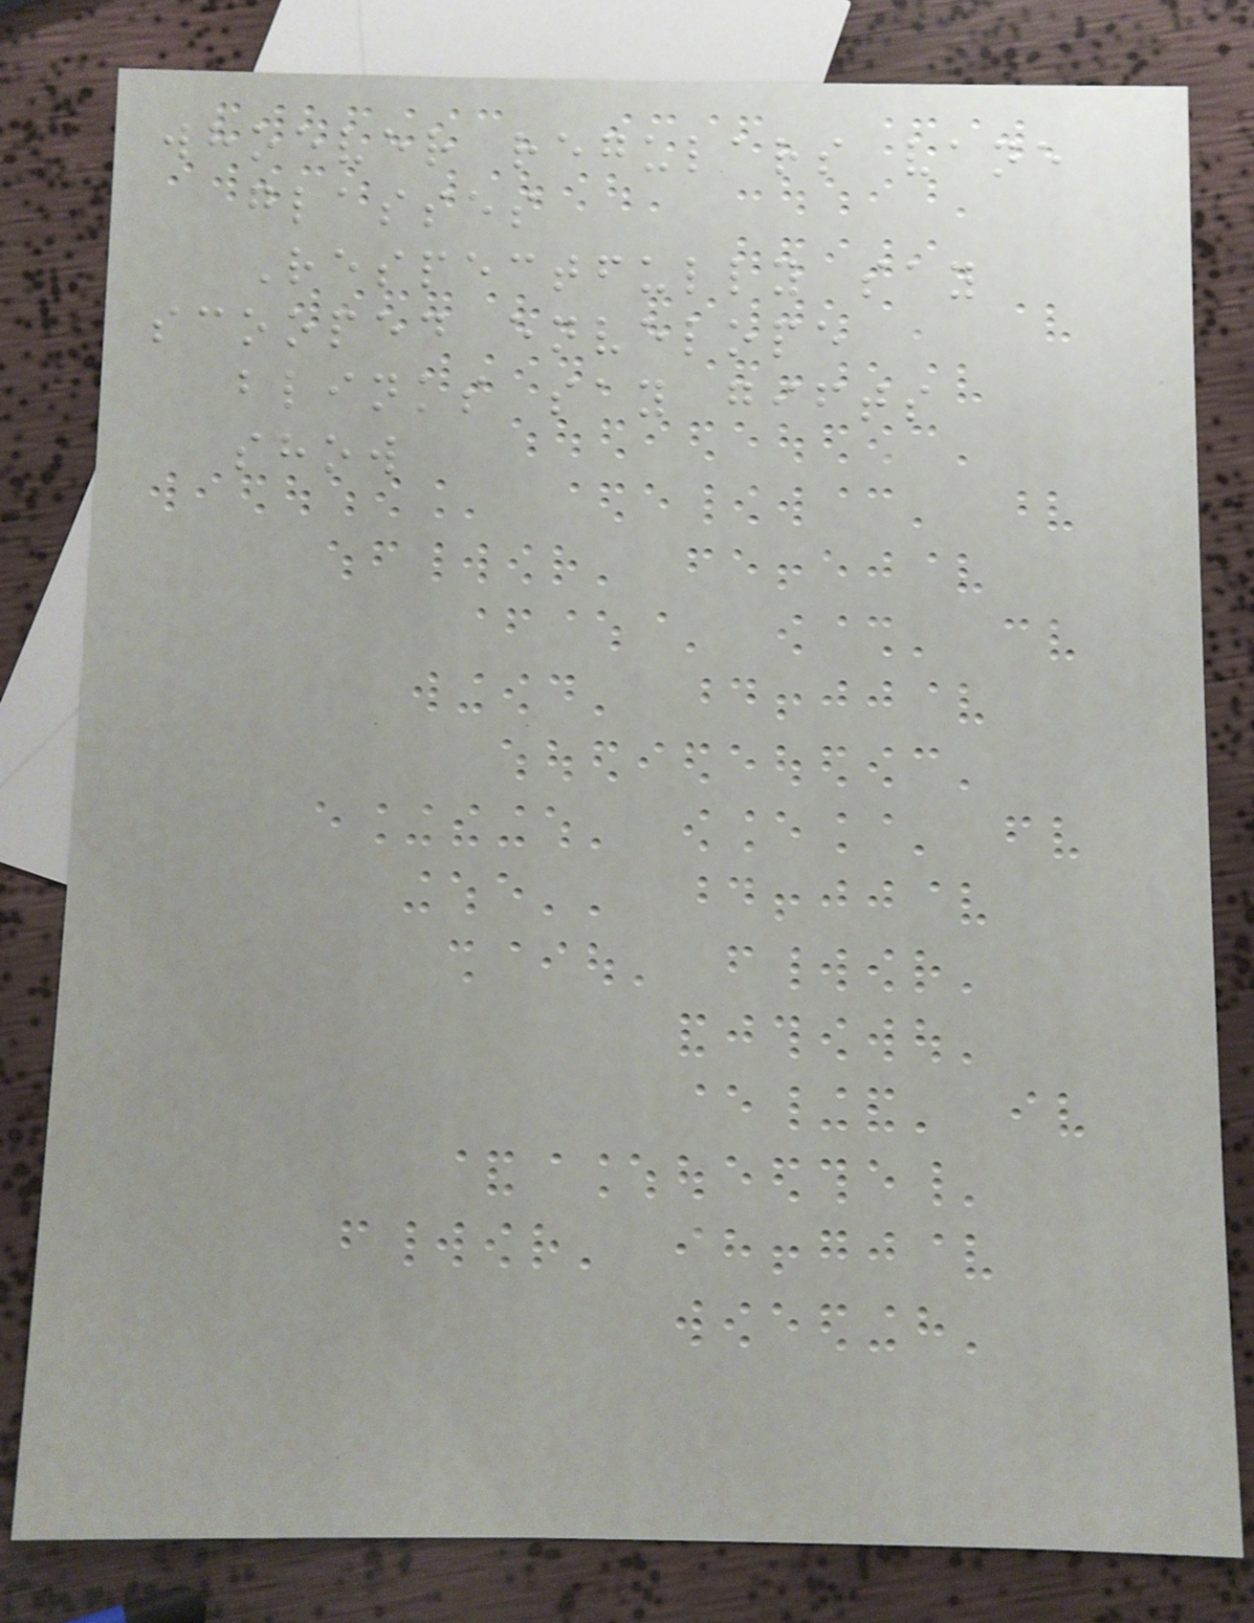whoever regulars vane
glasses
Respectfully say
scooped envelope
blinks say gifts
show
